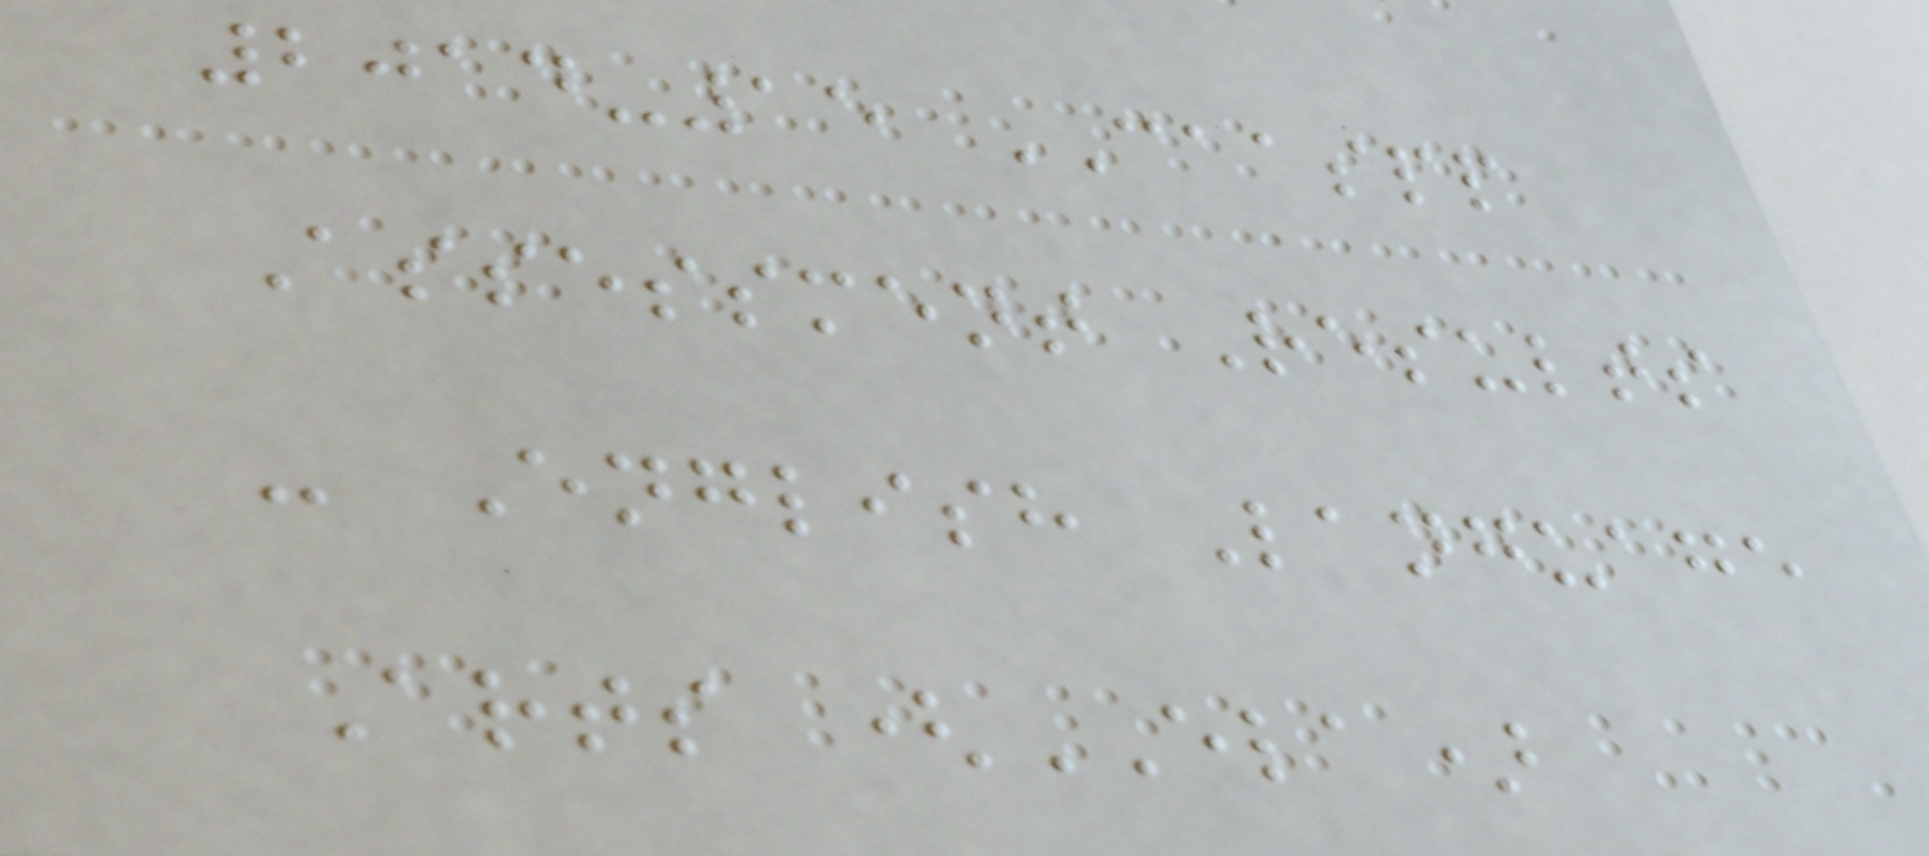2014-15 CAASPP
Assessment Results
- English Language
Arts (ELA)
